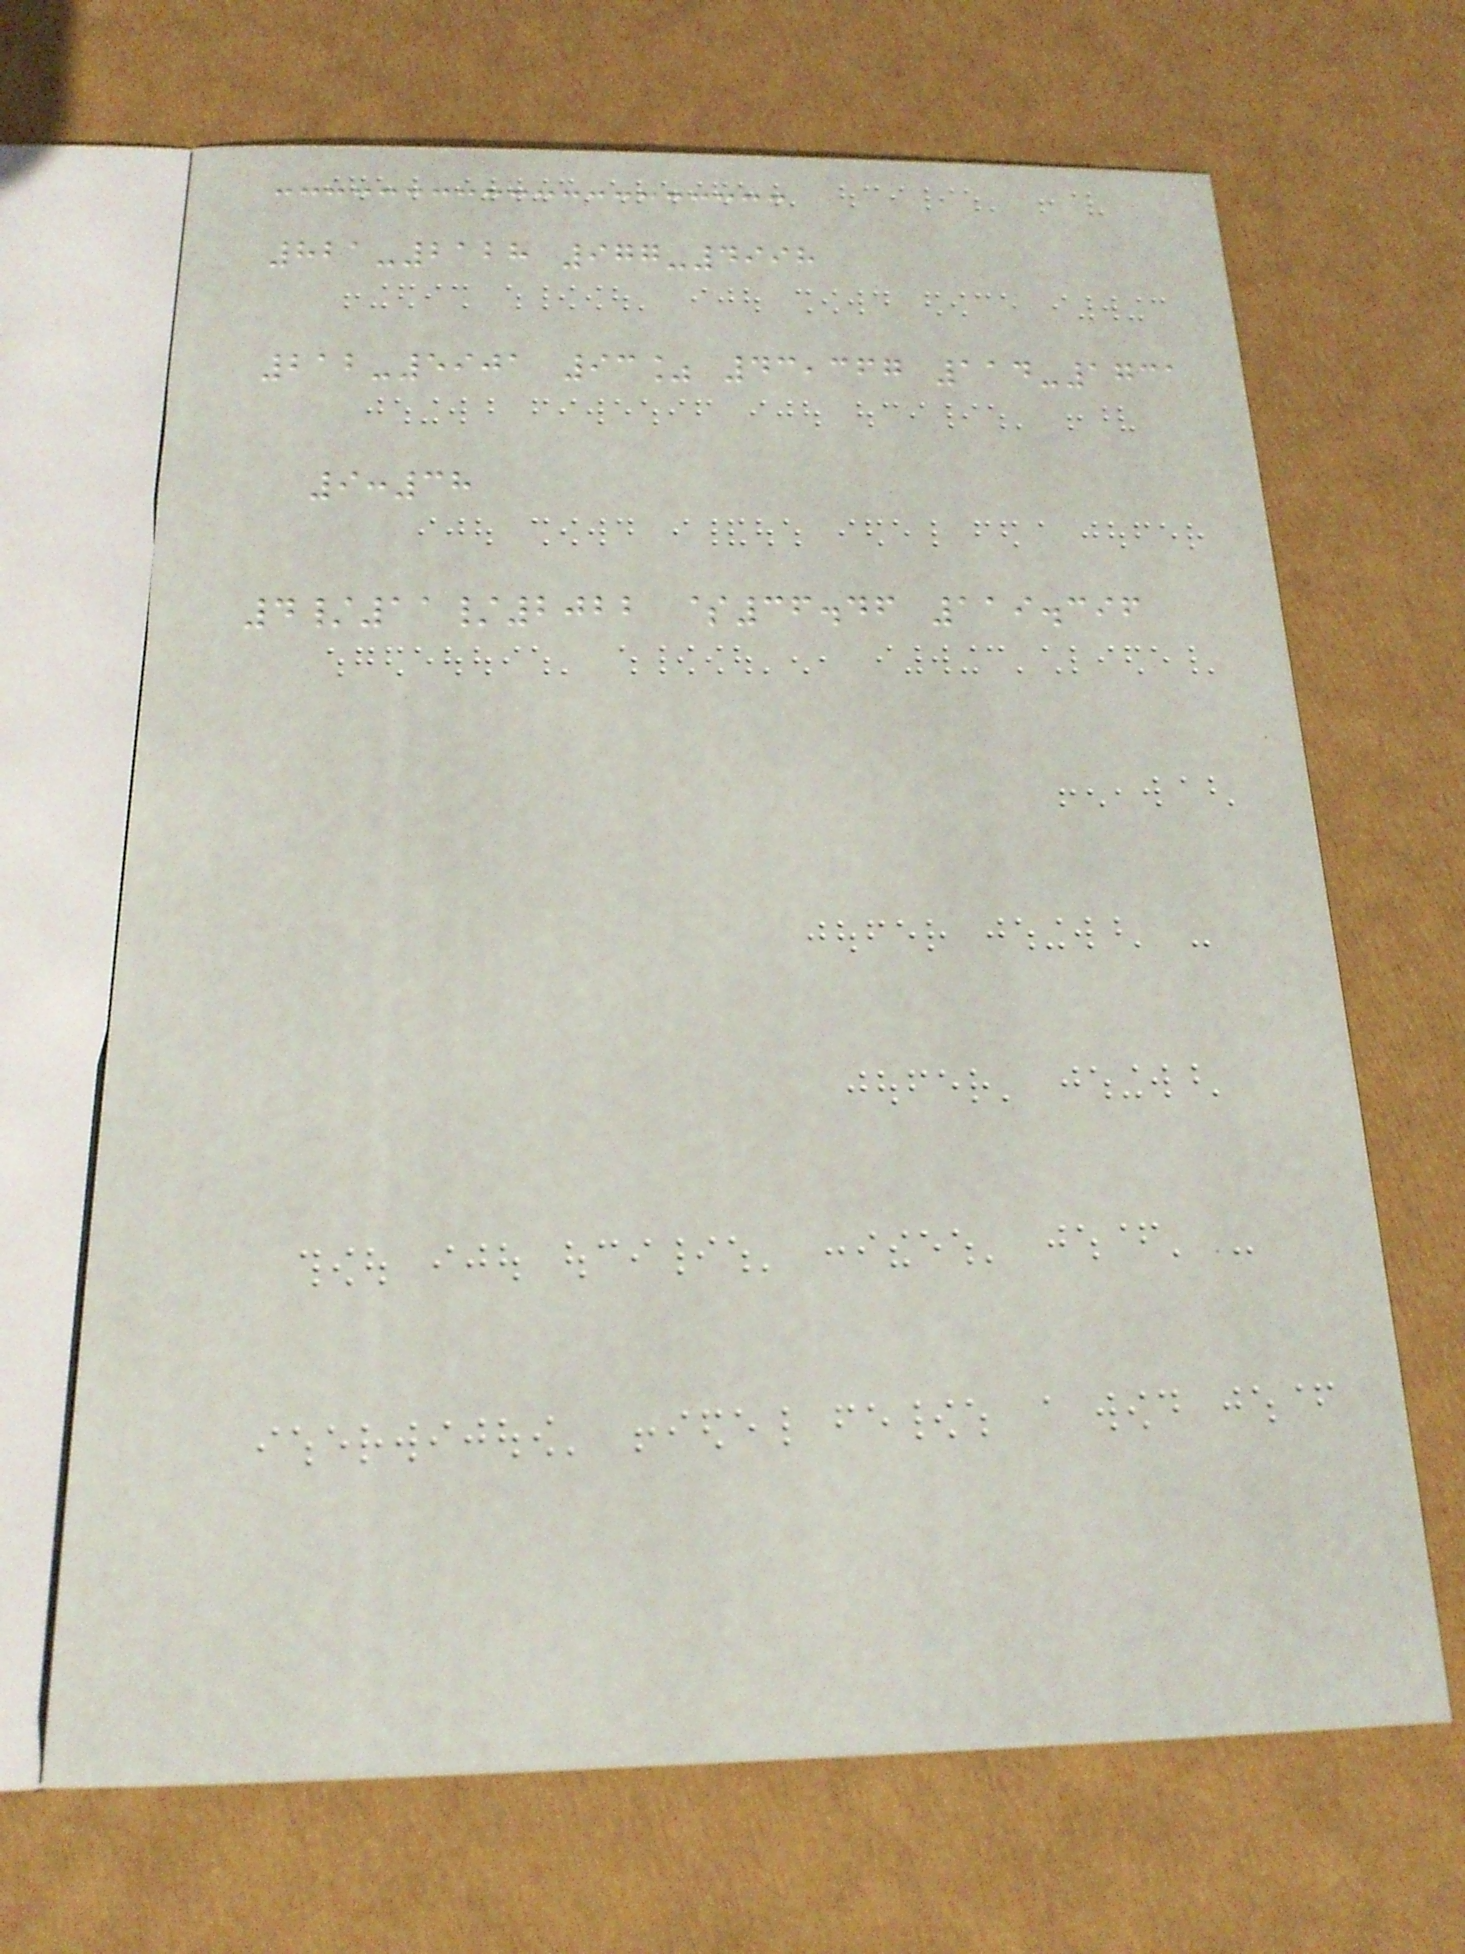821-2128 977-4998
212-5901 93% 43,367 114-1731
9:38
4/11/2022 $36.46 119.396
